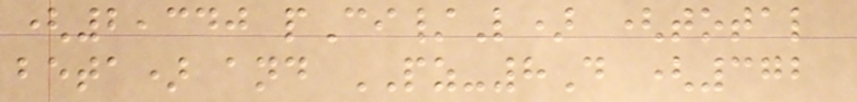(2,340 pCi/L) (total
beta) and PZ-8D (372
